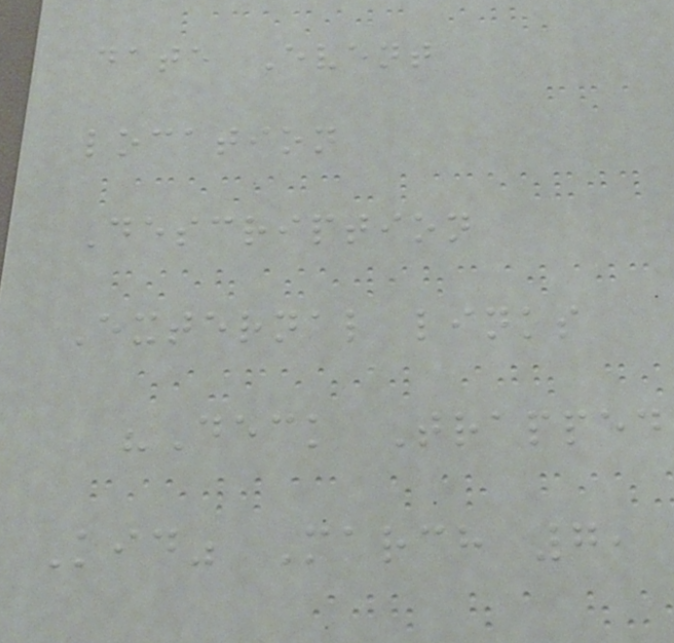date Event
location
Description
External links
"Deck Trapped
Kid" March 7,
